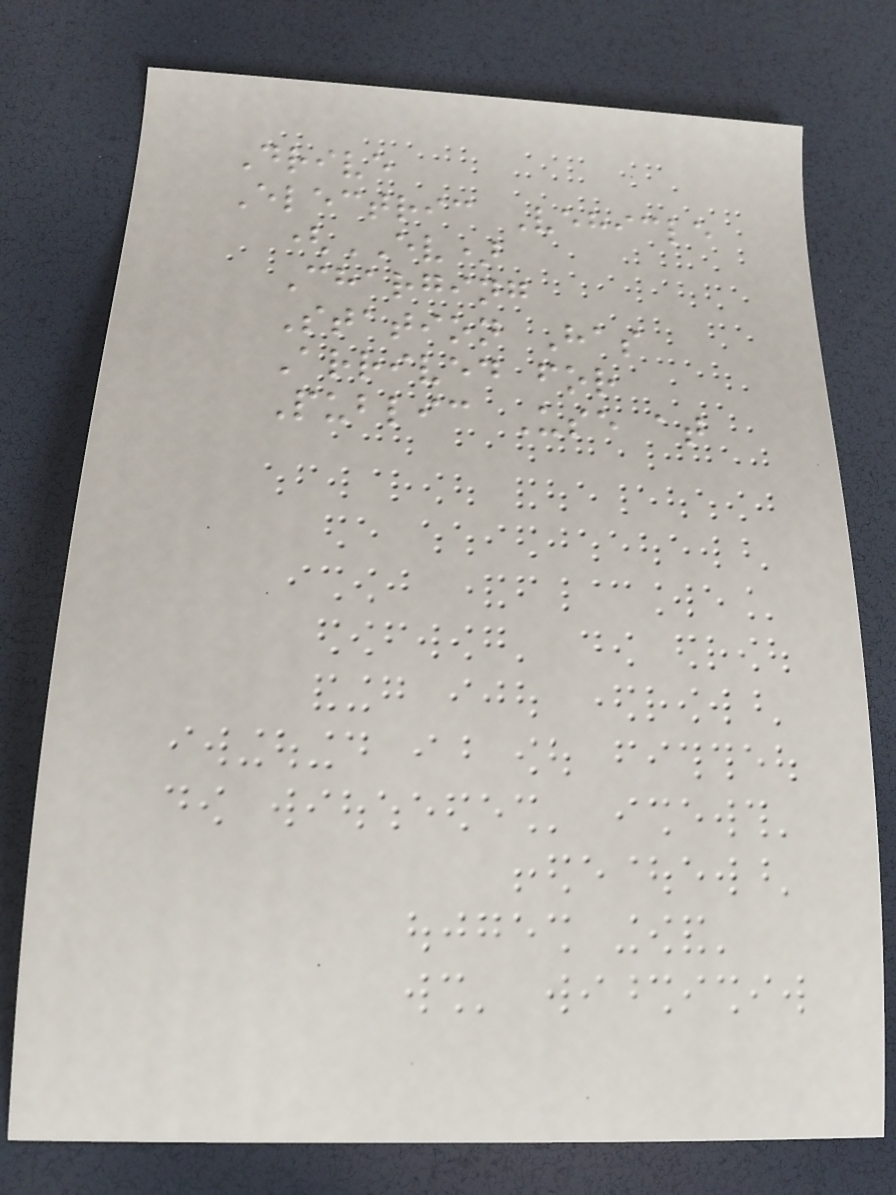Drive
Electric Vehicle
(EV)
Charging
Station Has
Arrived for
Public Use at
